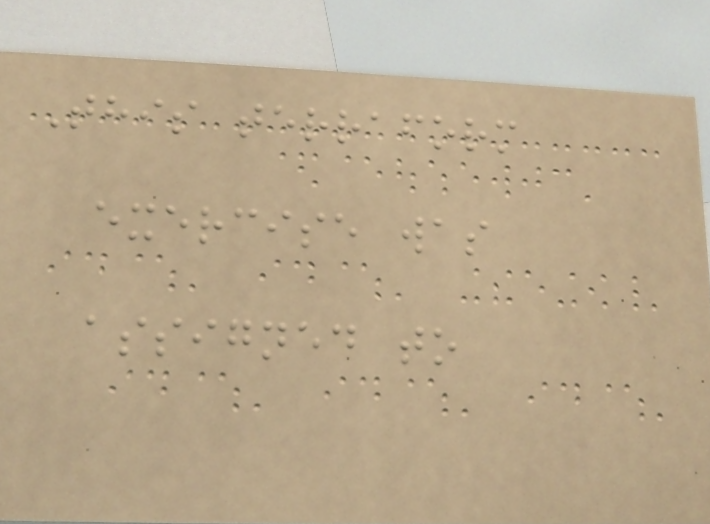This terraform
exercise was
assigned to
